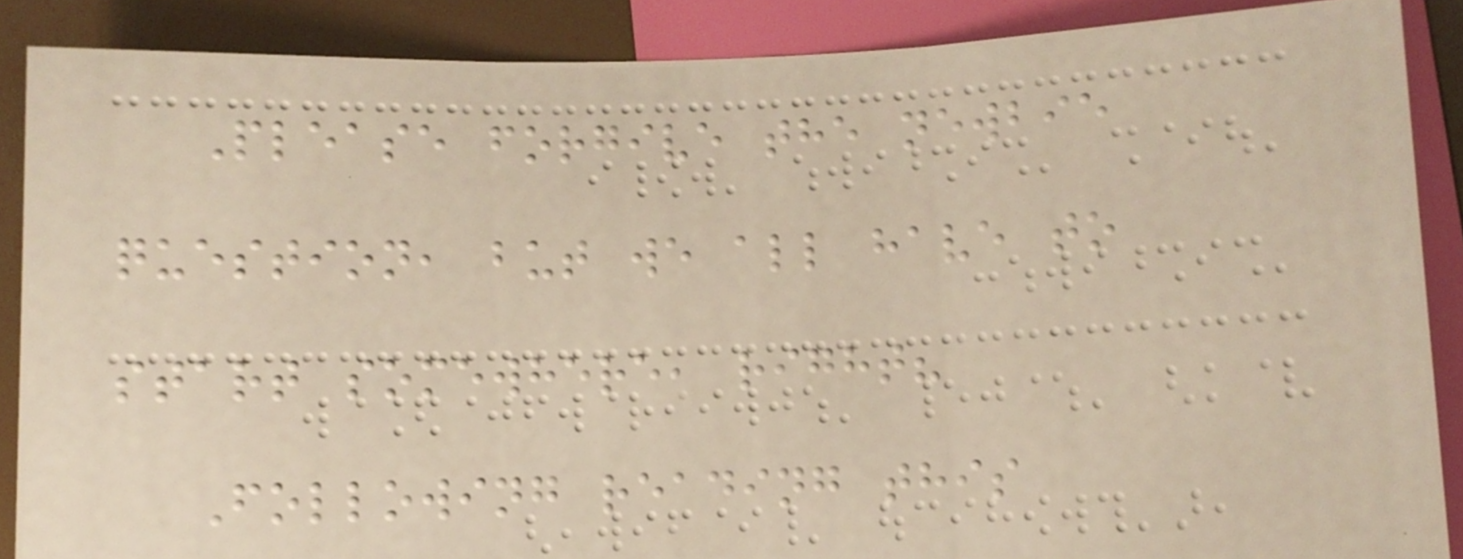Please forgive the newbie
question, but we all have to
start somewhere, right?
Following reading this
